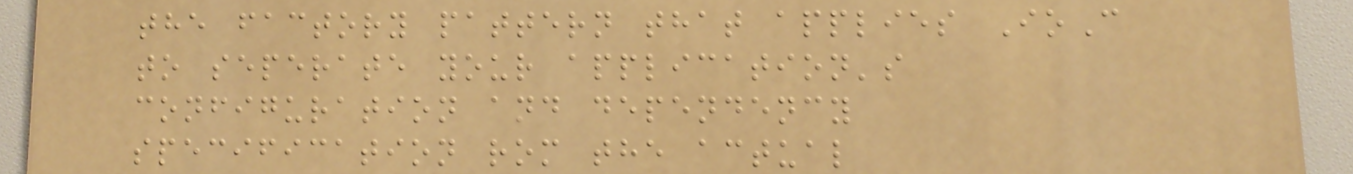the factory pattern that applies IoC
to seperate your application's
configuration and dependency
specification rom the actual
